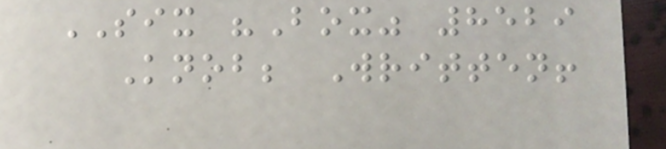SIX "Box" 8529
Knob; Written!
